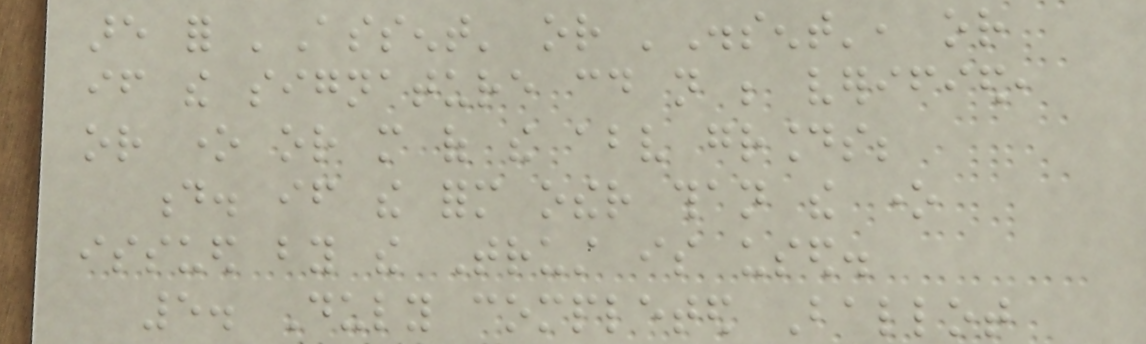are for 'Assent' or 'Dissent', or
if the signature could not be verified,
or one or more of the above grounds;
d. if the form other than the one
issued by the Trust is used.
5. Duly completed Ballot
